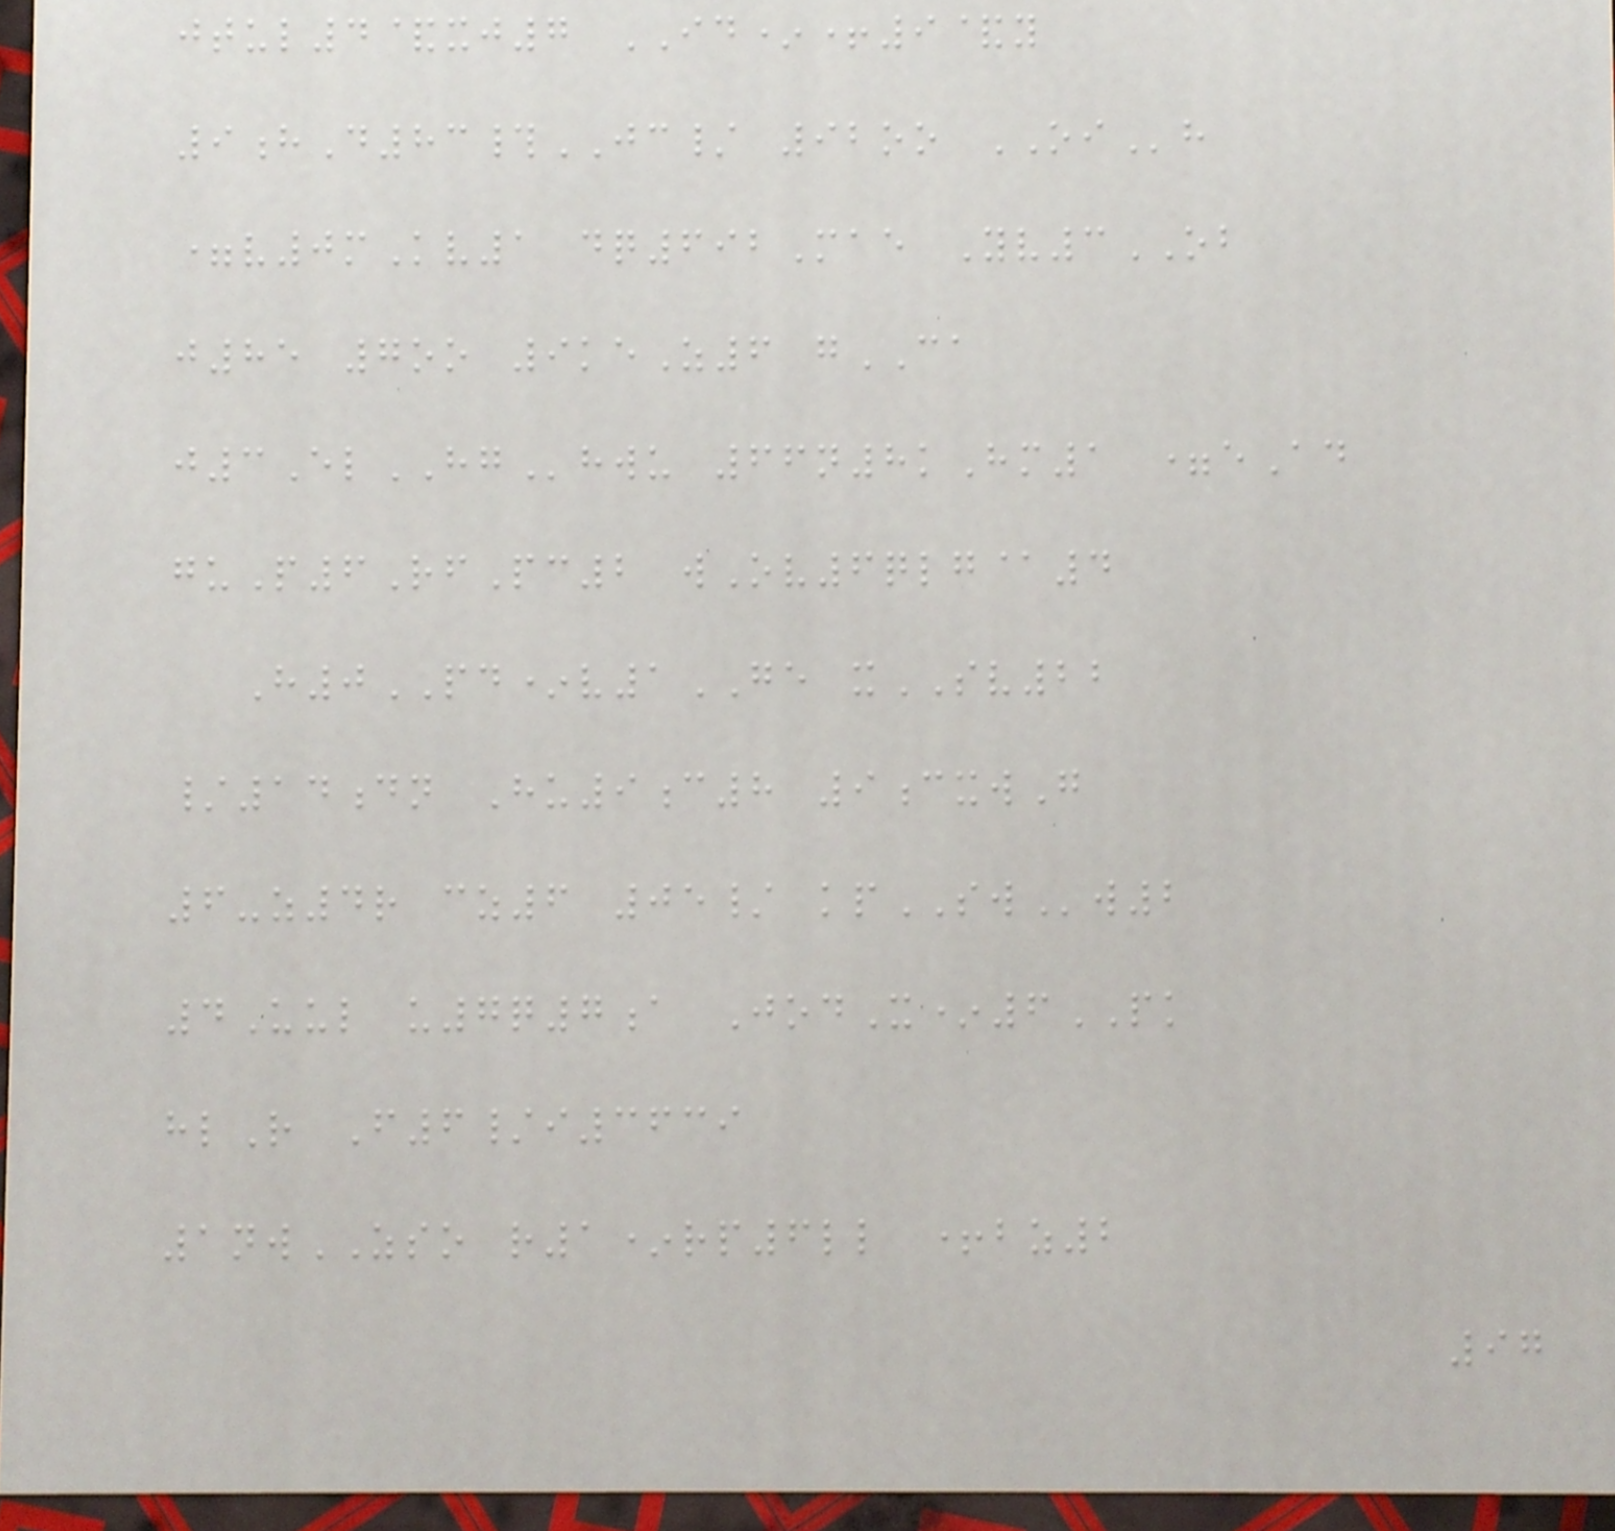jtul4&xj7 ID*+9&y
9hD83#JC/ 92oo OIh
=v0mKv1 dq692Mae Yv3OB
j85 7oo 9keZ6 gCA
j3ElHGhwu 66n8kHm1 =eAd
guP6RfPc2 wOv6qlg@4
H0PD*v1GE xSV22
/14dn Hu9c8 9cxwG
6-z4r cz6 05/ kpSWw2
4Uul u7q7a JodX*6PK
hlR F6/i3639
1nwZSO r1*rp6ll +bz2
97
